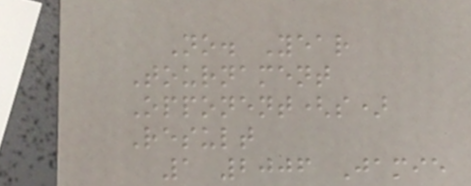No. Year
Tournament
Opponent(s)
Result
1 2006 Jamie
